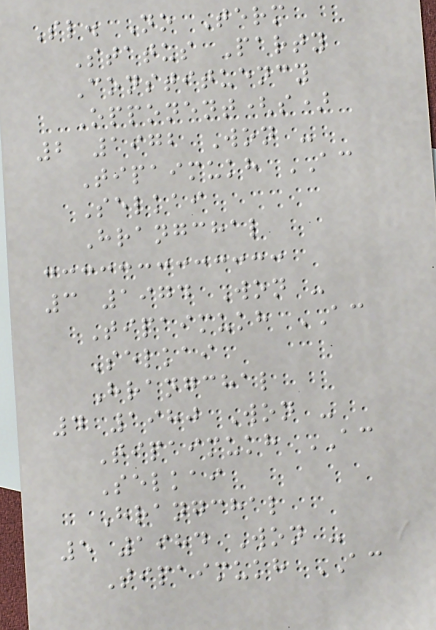Sl. No Term
Status Party
Constituency
Opponent(s)
2 1972 Won -
Tipaimukh AC
Selkai
Hrangchal
3 1974 Won -
Tipaimukh AC
Selkai
Hrangchal
4 1980 Won -
Tipaimukh AC
Selkai
Hrangchal
5 1984 Won -
Tipaimukh AC
